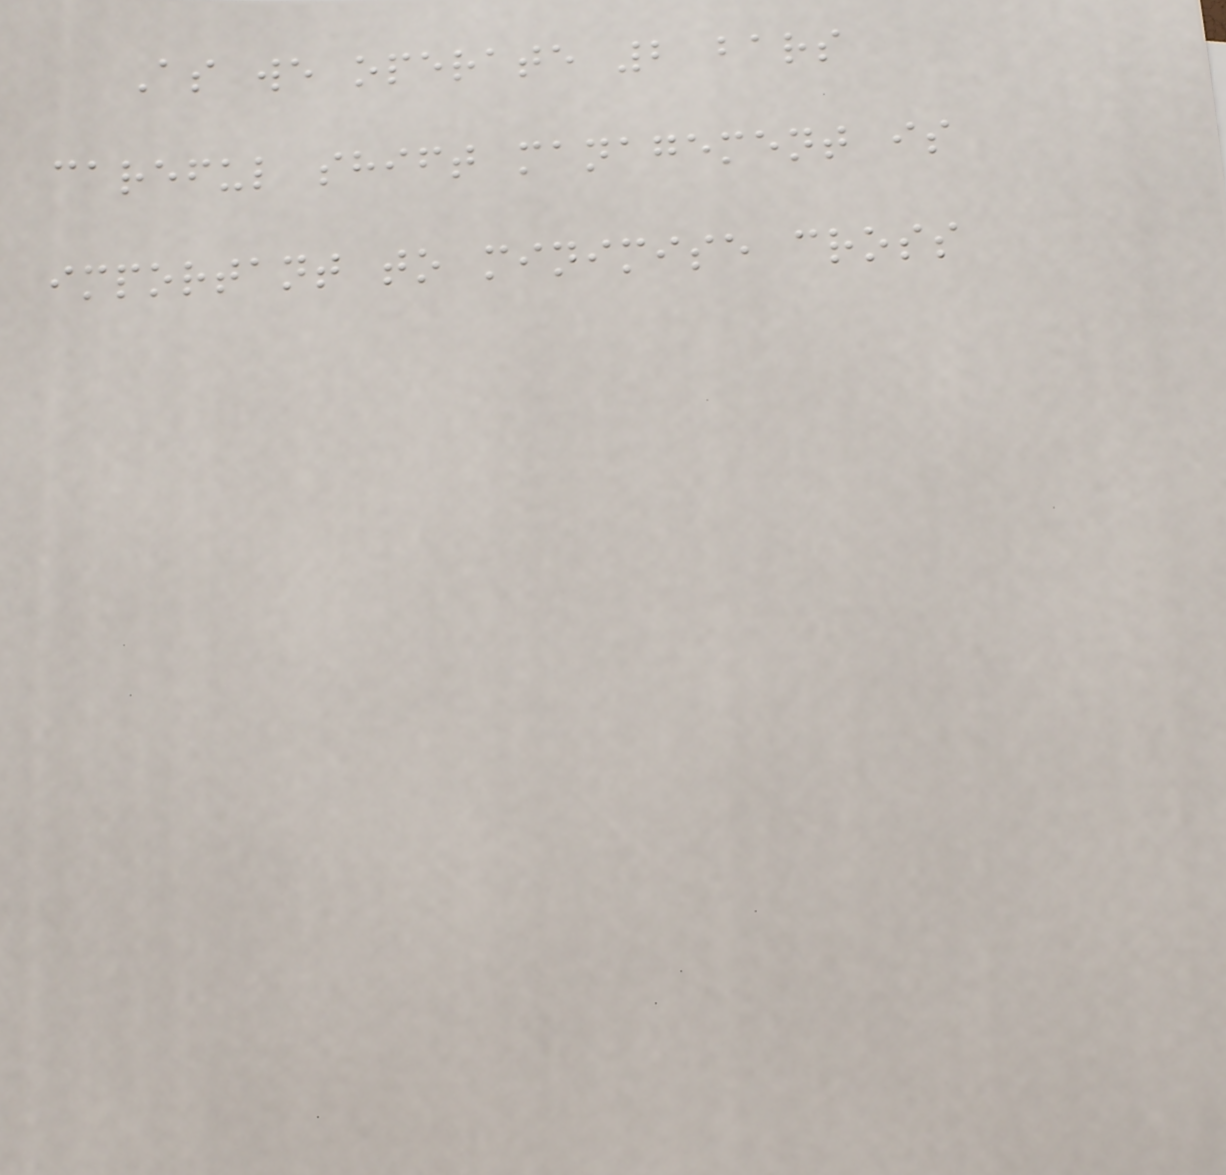As we operate 2 bars
careful shift management is
important to minimise cross
